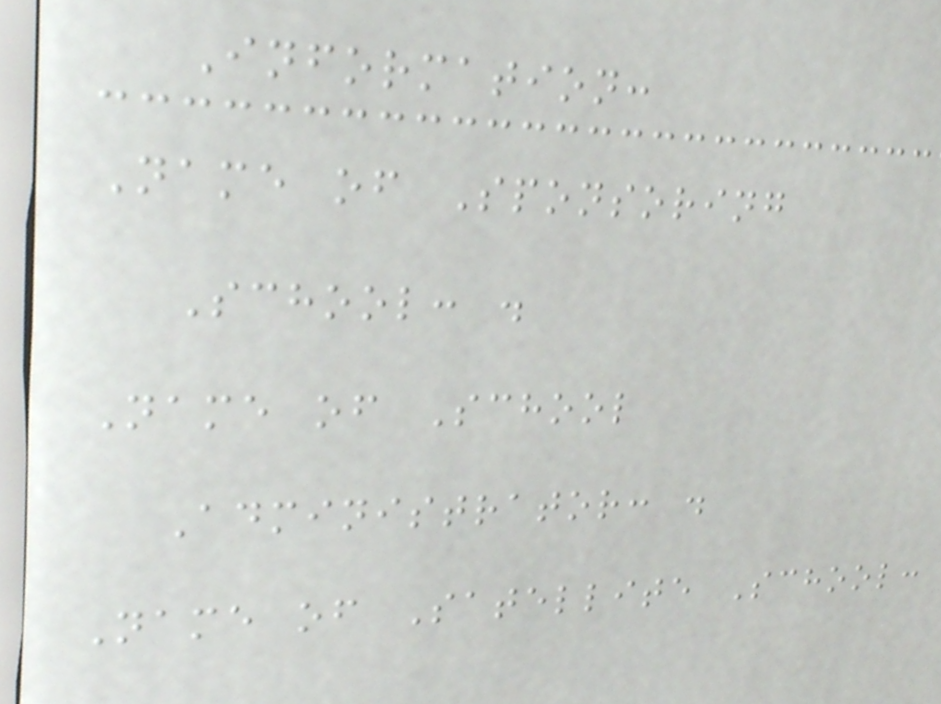Information:
Name of Sponsoring
School: .
Name of School
Administrator: .
Name of Satellite School:
